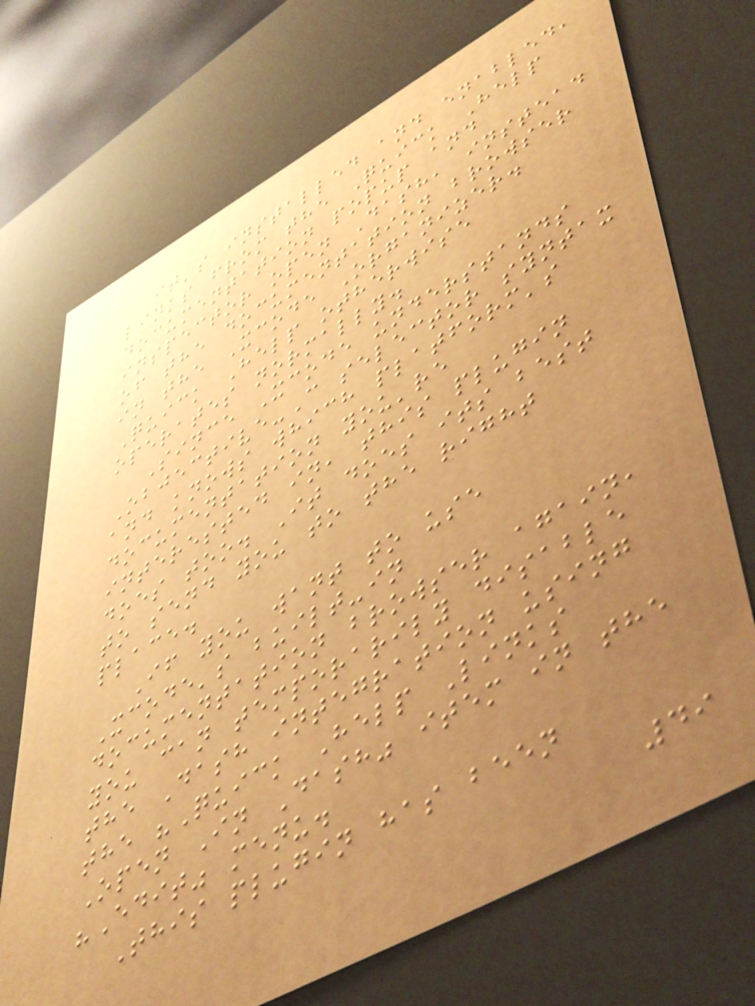it's installed and enabled,
links from the Quick Help
documentation popup and
inspector open Dash, instead
of the documentation browser
in the Xcode Organizer.
Quick Help otherwise
operates normally.
Since Xcode understands
Objective-C selector syntax
and knows which platform's
documentation you're
interested in, this plugin
does too. It does its best
to send you to the right
place.
If you want to use
Xcode's built-in
documentation browser again,
you can temporarily disable
the Dash integration using
the "Quick Help Links
Open In Dash" item in the
"Edit" menu.
This plugin has been
49
